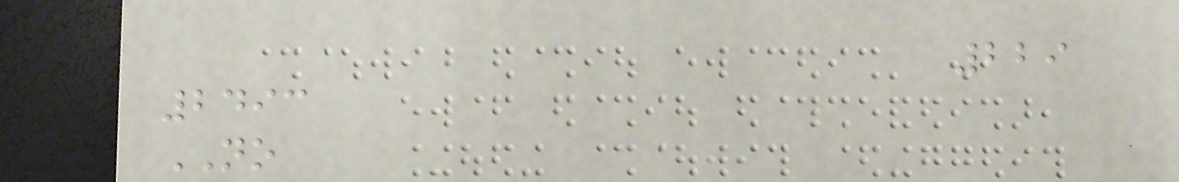229
2493
NO
